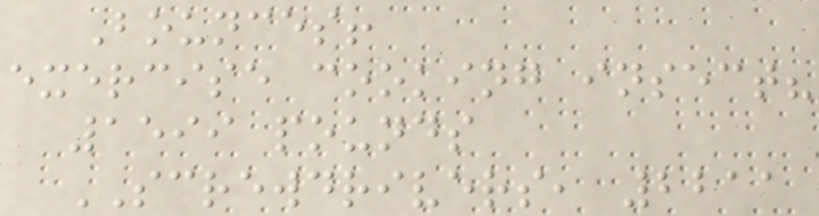Bounces!
exercise cooking insect?
1599 pounds
SCREWDRIVERS, 2211
